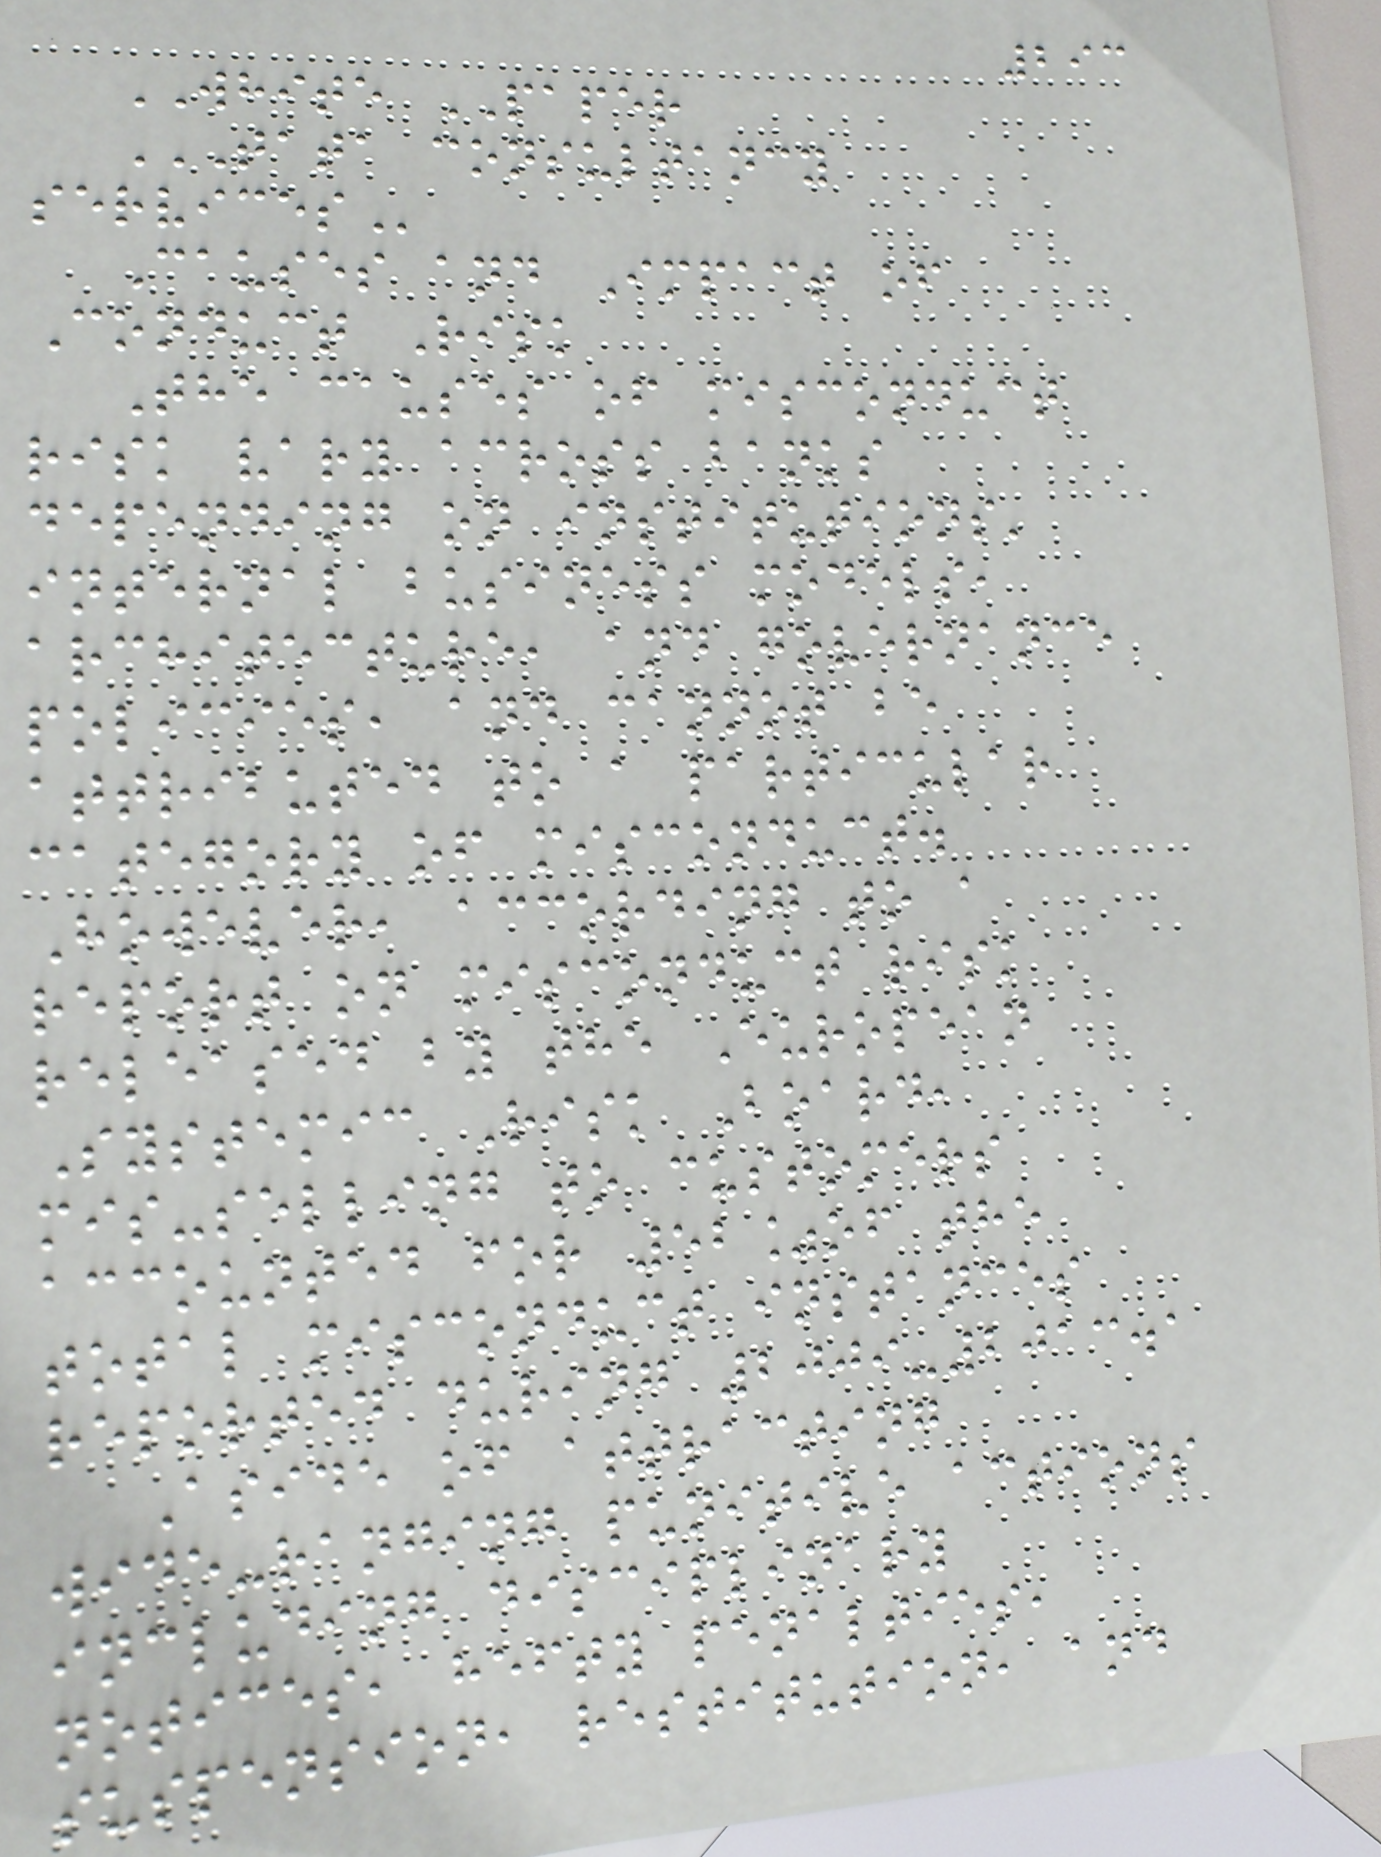293
WHITE PAPER
TATA CONSULTANCY
SERVICES
Causes and Impact of
Conduct Risk
The causes of misconduct
risk vary across banks
depending on institutions'
internal business models,
architecture, and governance
policies, and cannot be
attributed to a particular
category of misconduct.
However, according to a
report on misconduct risk
released by the European
Systemic Risk Board,
mis-selling to customers
accounted for 52%of the
total misconduct instances
reported during 2009-2013.1
Aside of attracting
wide-ranging punitive actions
including disciplinary
notices, hefty penalties,
suspension, restitution, and
